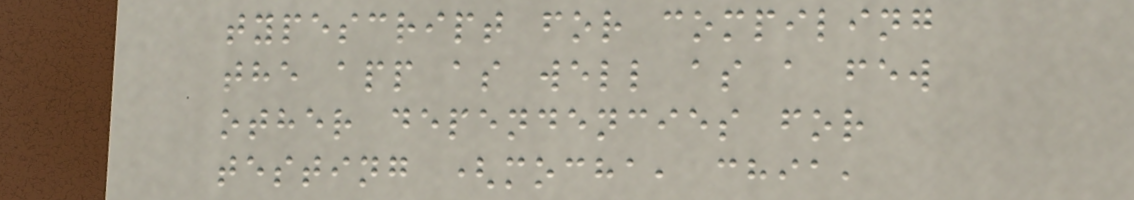typescript for compiling
the app as well as a few
other dependencies for
testing (mocha, chia,
